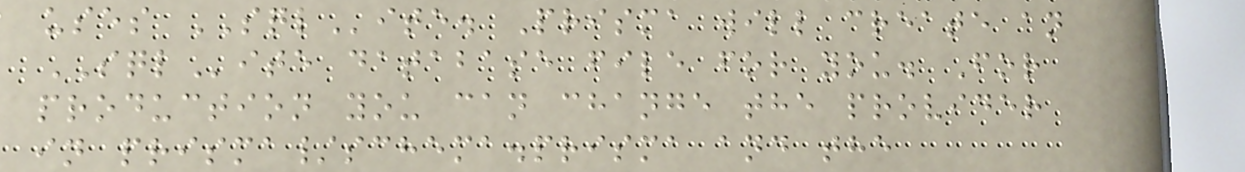uses SQLite. Prisma will create an
SQLite database file for you. For
production you can change the provider
in prisma/schema.prisma and the
